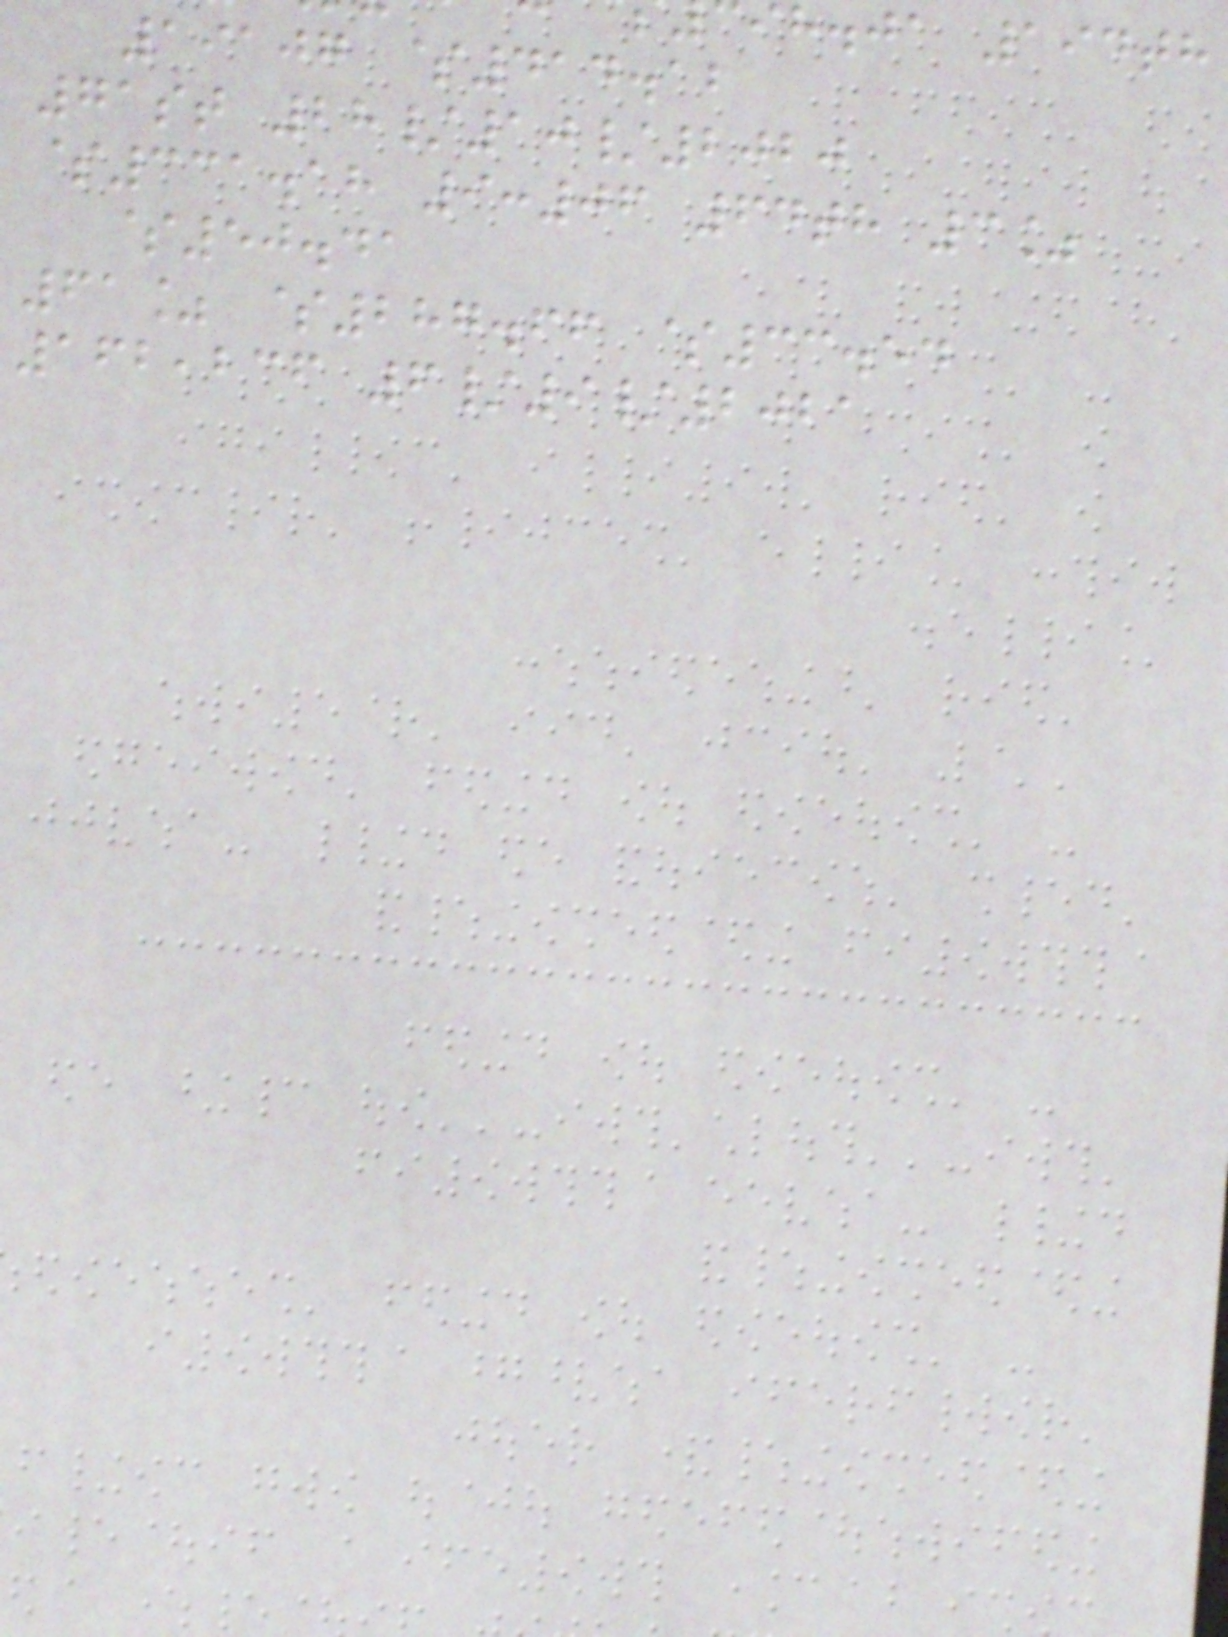ih.ja 194th
19107 $414.12
71st 28/10/2020
$331.18 9:06 64th 3%
$50.41
61% $287.66 $33.54
162,236 6/9/2021
